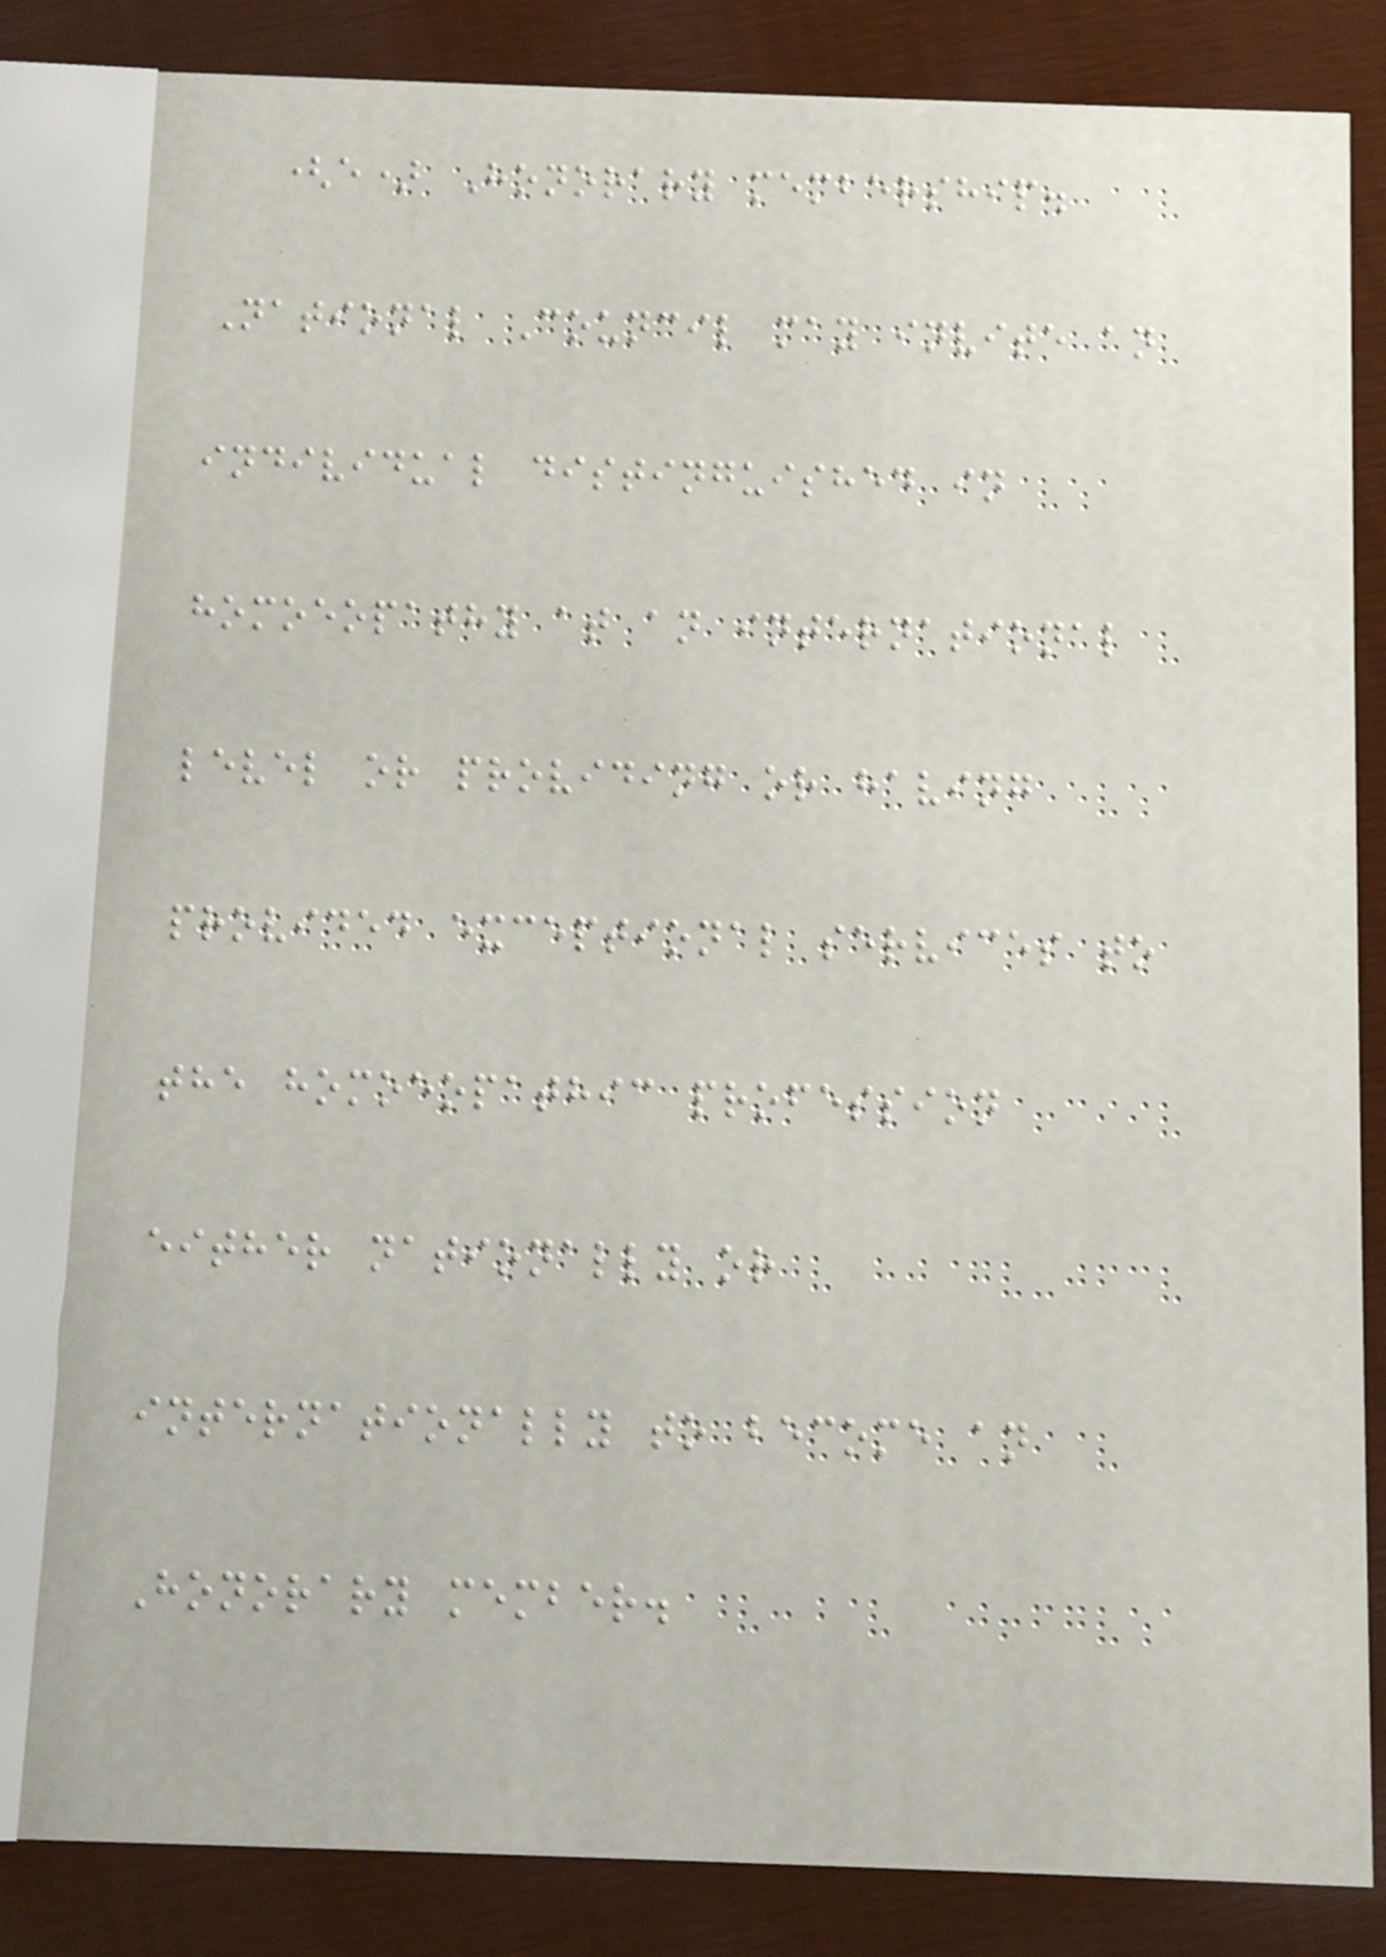(e) Honorary membership.
National Council may invite an
individual distinguished in
homoeopathy at an international
level or providing or having
provided exceptional services to
the homoeopathic profession
either nationally or
internationally to become an
Honorary member.
